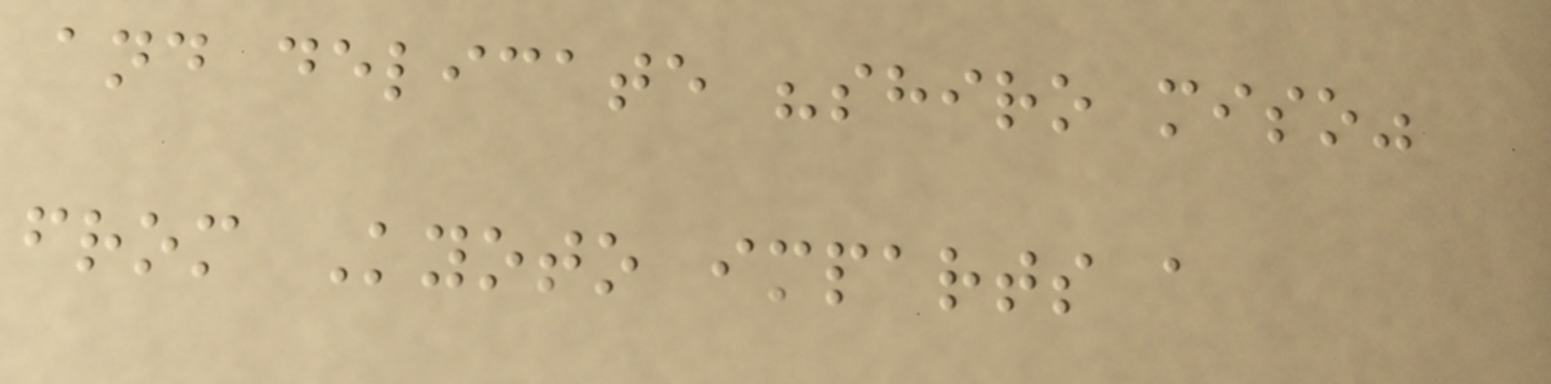and delicate "shiro miso"
from Kyoto imparts a
